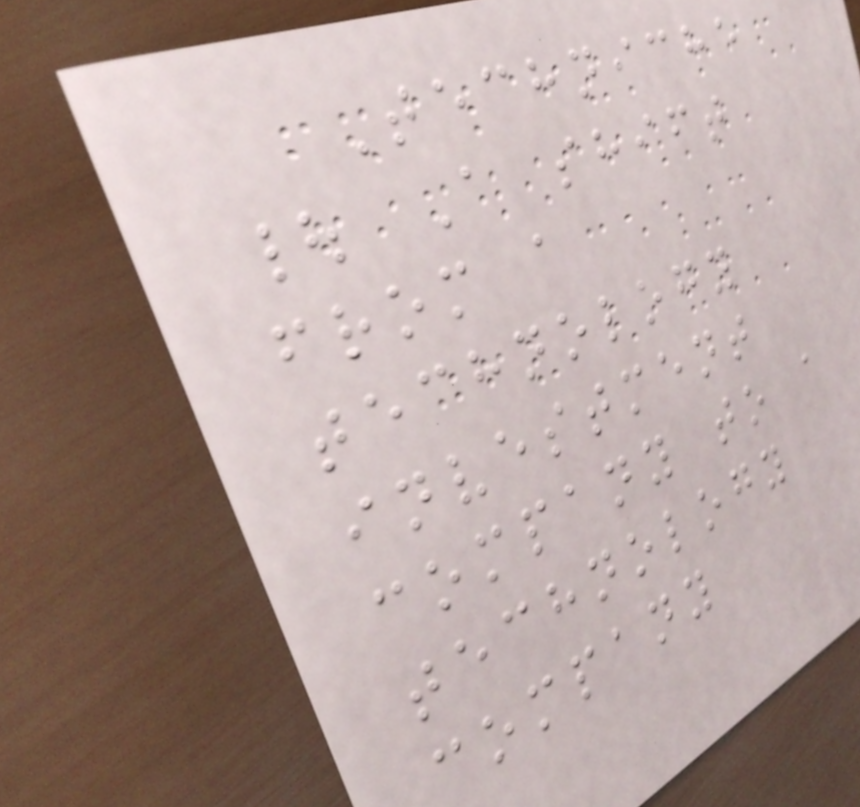Techniche
| A shift
from a
technology
investment
company to a
technology
company
